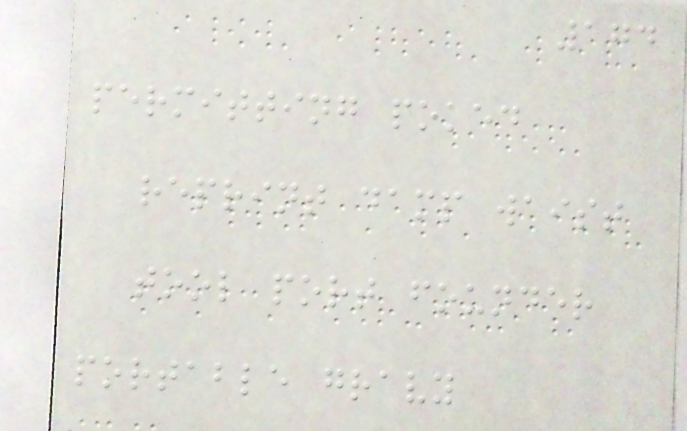174
permitting poked
reprint damp waist
tool port founder
portable gravy
